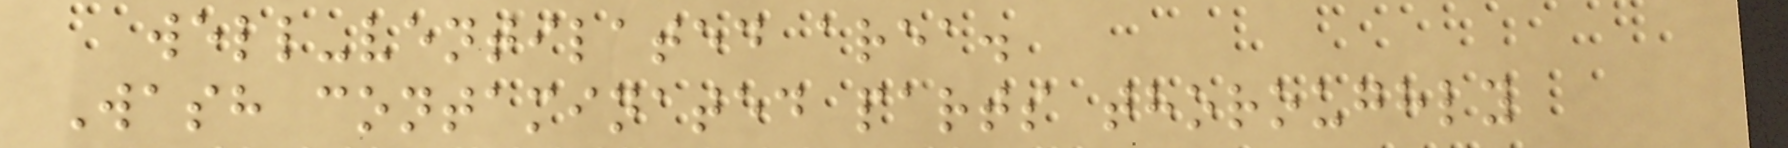well-ventilated area.
Wash contaminated parts thoroughly
